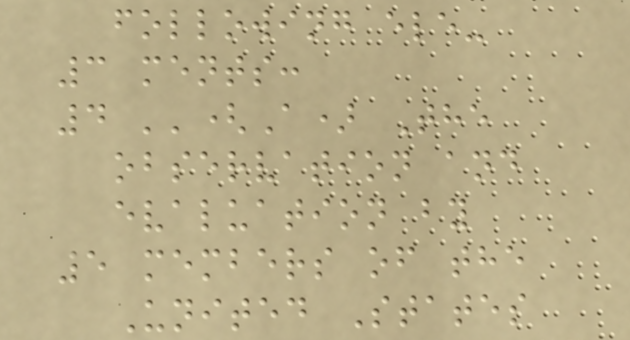following ele-
3 ments:
4 ''(A) The
observation and
evaluation by
5 members of the
United States
